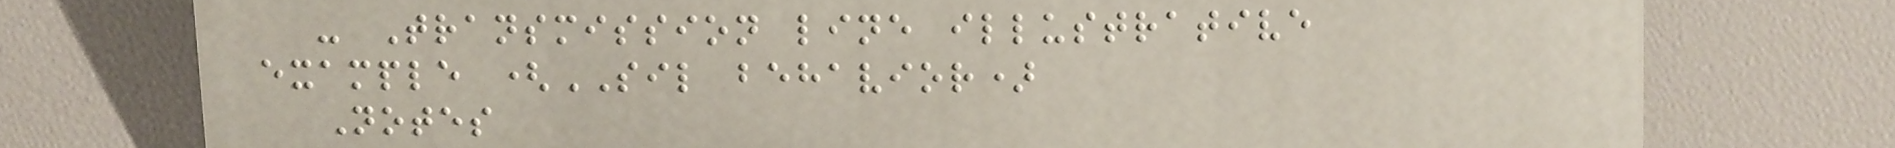- Transmission line illustrative
example (SIL behavior)
Notes
